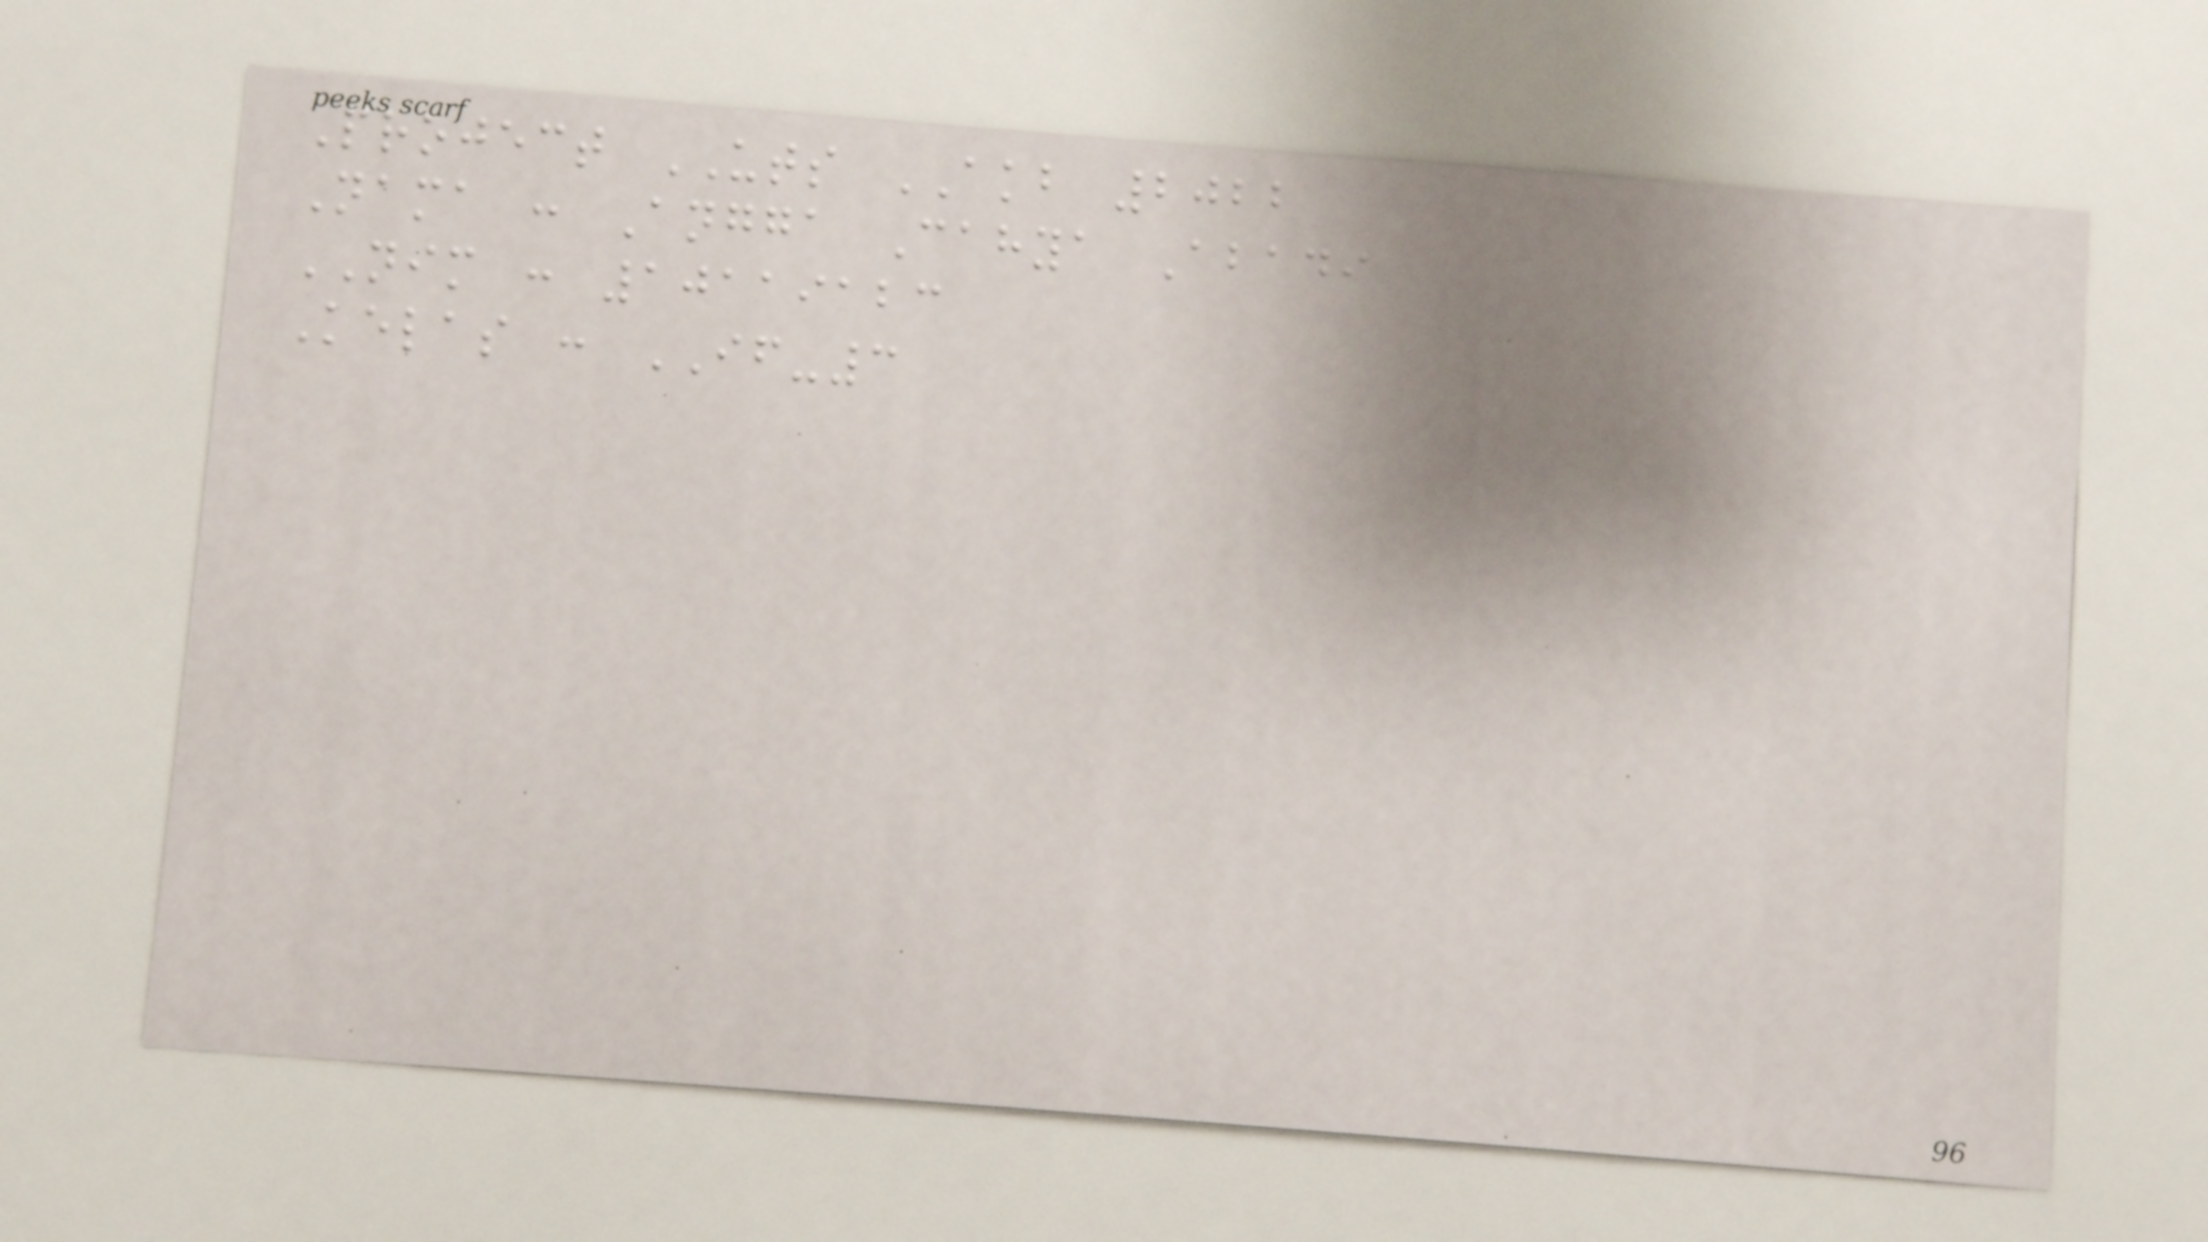Project UTS AKB 2022
Nama : Angga Cahya Abadi
NIM : 10119123
Kelas : IF-3
